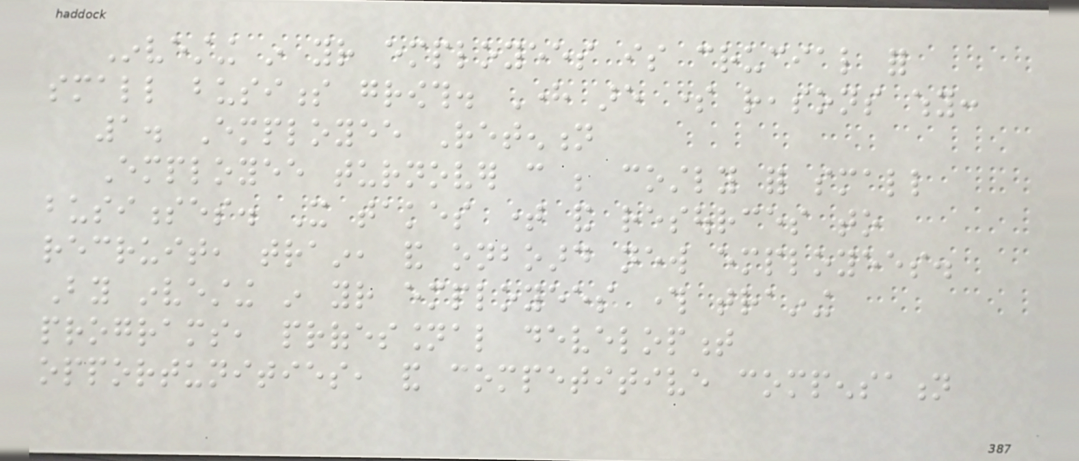Investing in your employees is crucial for
small business growth. Here are some reasons why:
1. Employee Retention
Employee turnover can be costly for small
businesses. It takes time and resources to
recruit, train, and onboard new employees.
By investing in your employees through training
programs, professional development
opportunities, and competitive compensation
